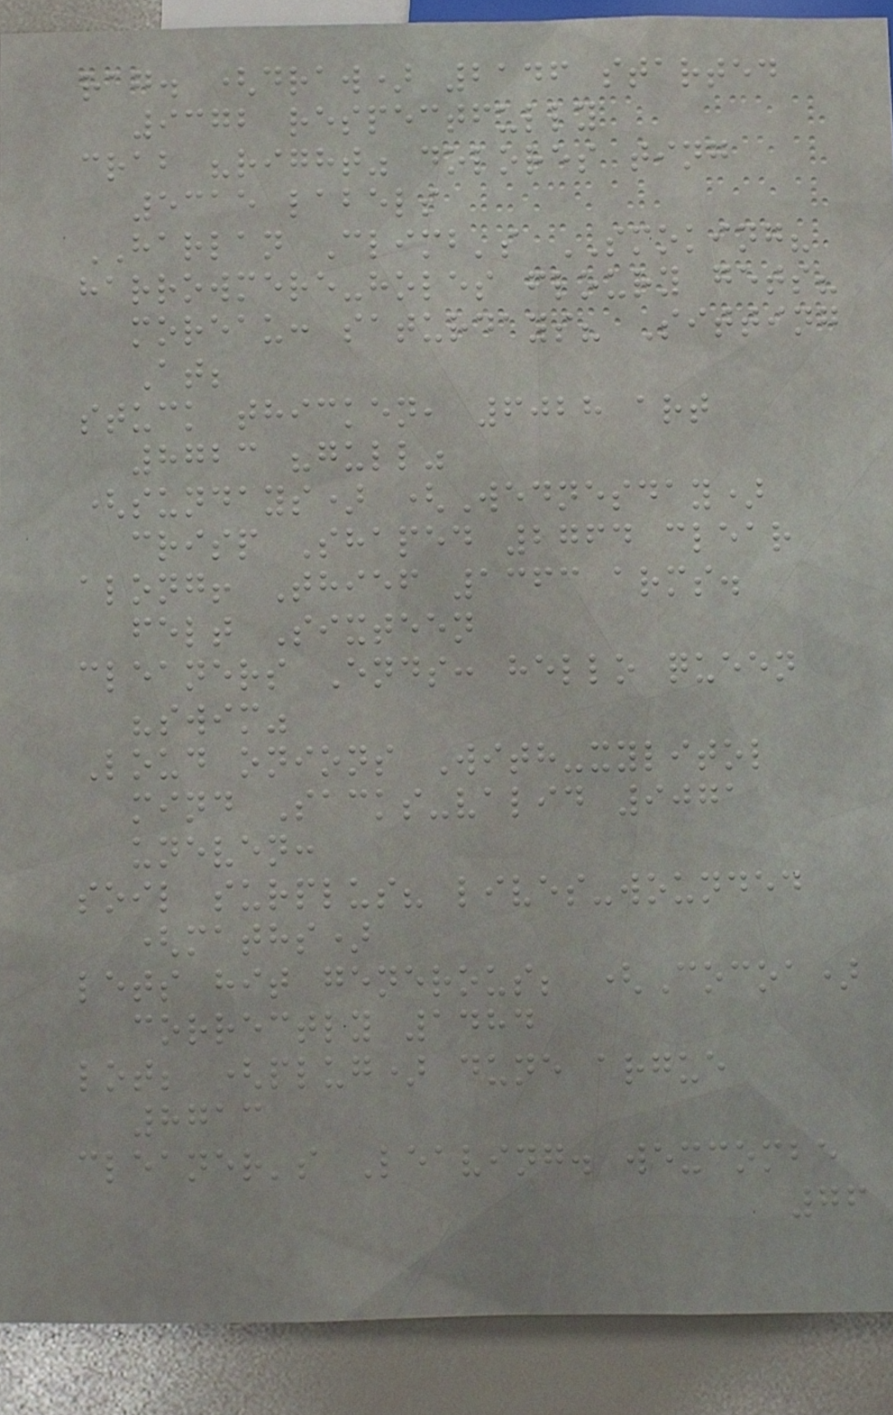rag. (draw) 2146 started
9372 respectfully
crab "right" dolores ting
5315 labels
HARLAN Climb's SMOKING?
harrowmere-holes floury gets?
moreau: saturdays? Sitting
At;
stuck thicken, 6028 art
8723 "gull"
(sundays) (Wednesday)
crisp Shaped 2764 clear
along! Thief 1363 arms.
felt Sixteen
cleaners Ends: hello queen
"swim"
Loud onions With-xylitol
mind Sacks-valid 9071
uneven:
soil surplus? lives-wounded
(maths)
lets hit generous; (Cocoa)
correctly 1484
lot; (plug) dune argue
8713
cleaner's Leaving. wexcombe
76
